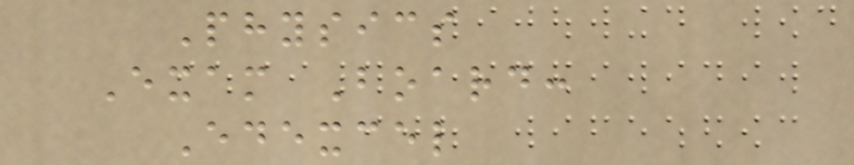Physics
Exam Board:
Edexcel
